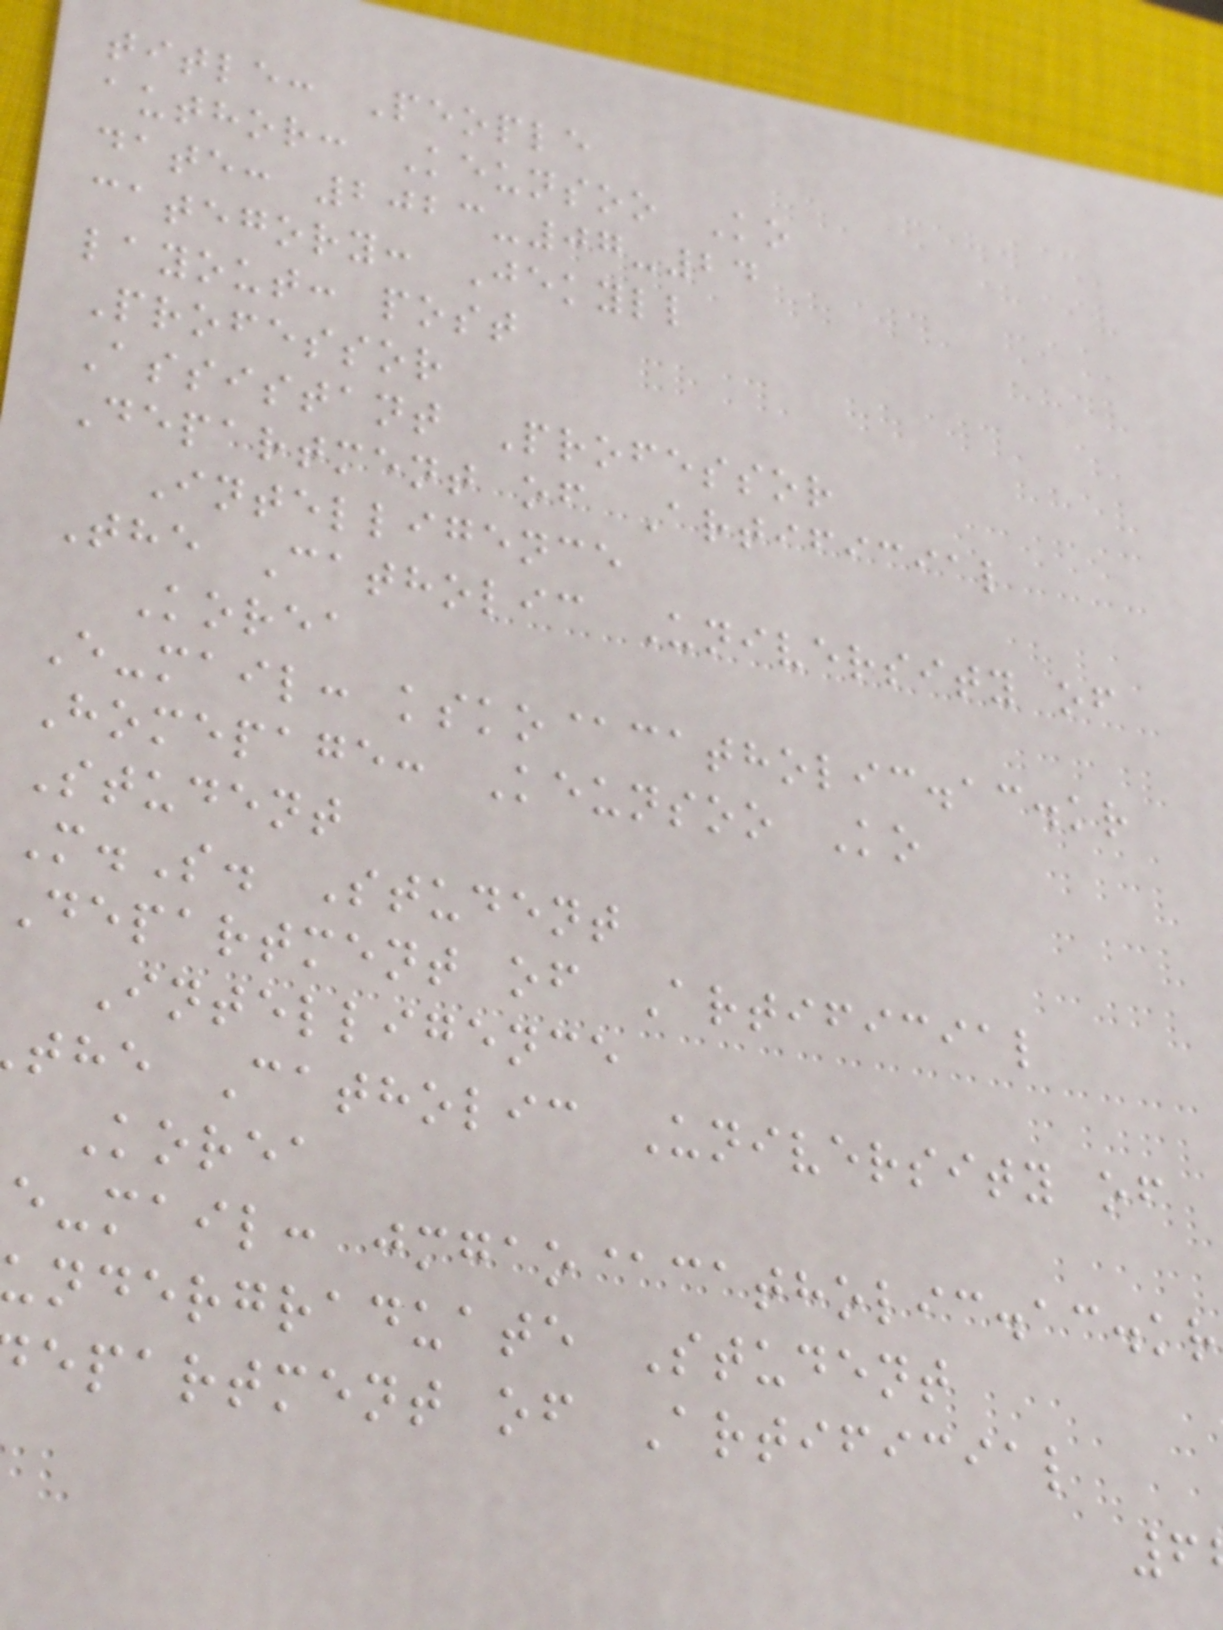title: People
author: Keunsoo Ko
date: 2023-07-24
category: Jekyll
layout: post
Professor
Assistant Professor
Department of Artificial
Intelligence
The Catholic University of
Korea
E-mail: ksko@catholic.ac.kr
Homepage: Keunsoo Ko
Student
M.S. Student
department of Artificial
Intelligence
the Catholic University of
Korea
e-mail: jmgao@catholic.ac.kr
undergraduate Student
epartment of Artificial
